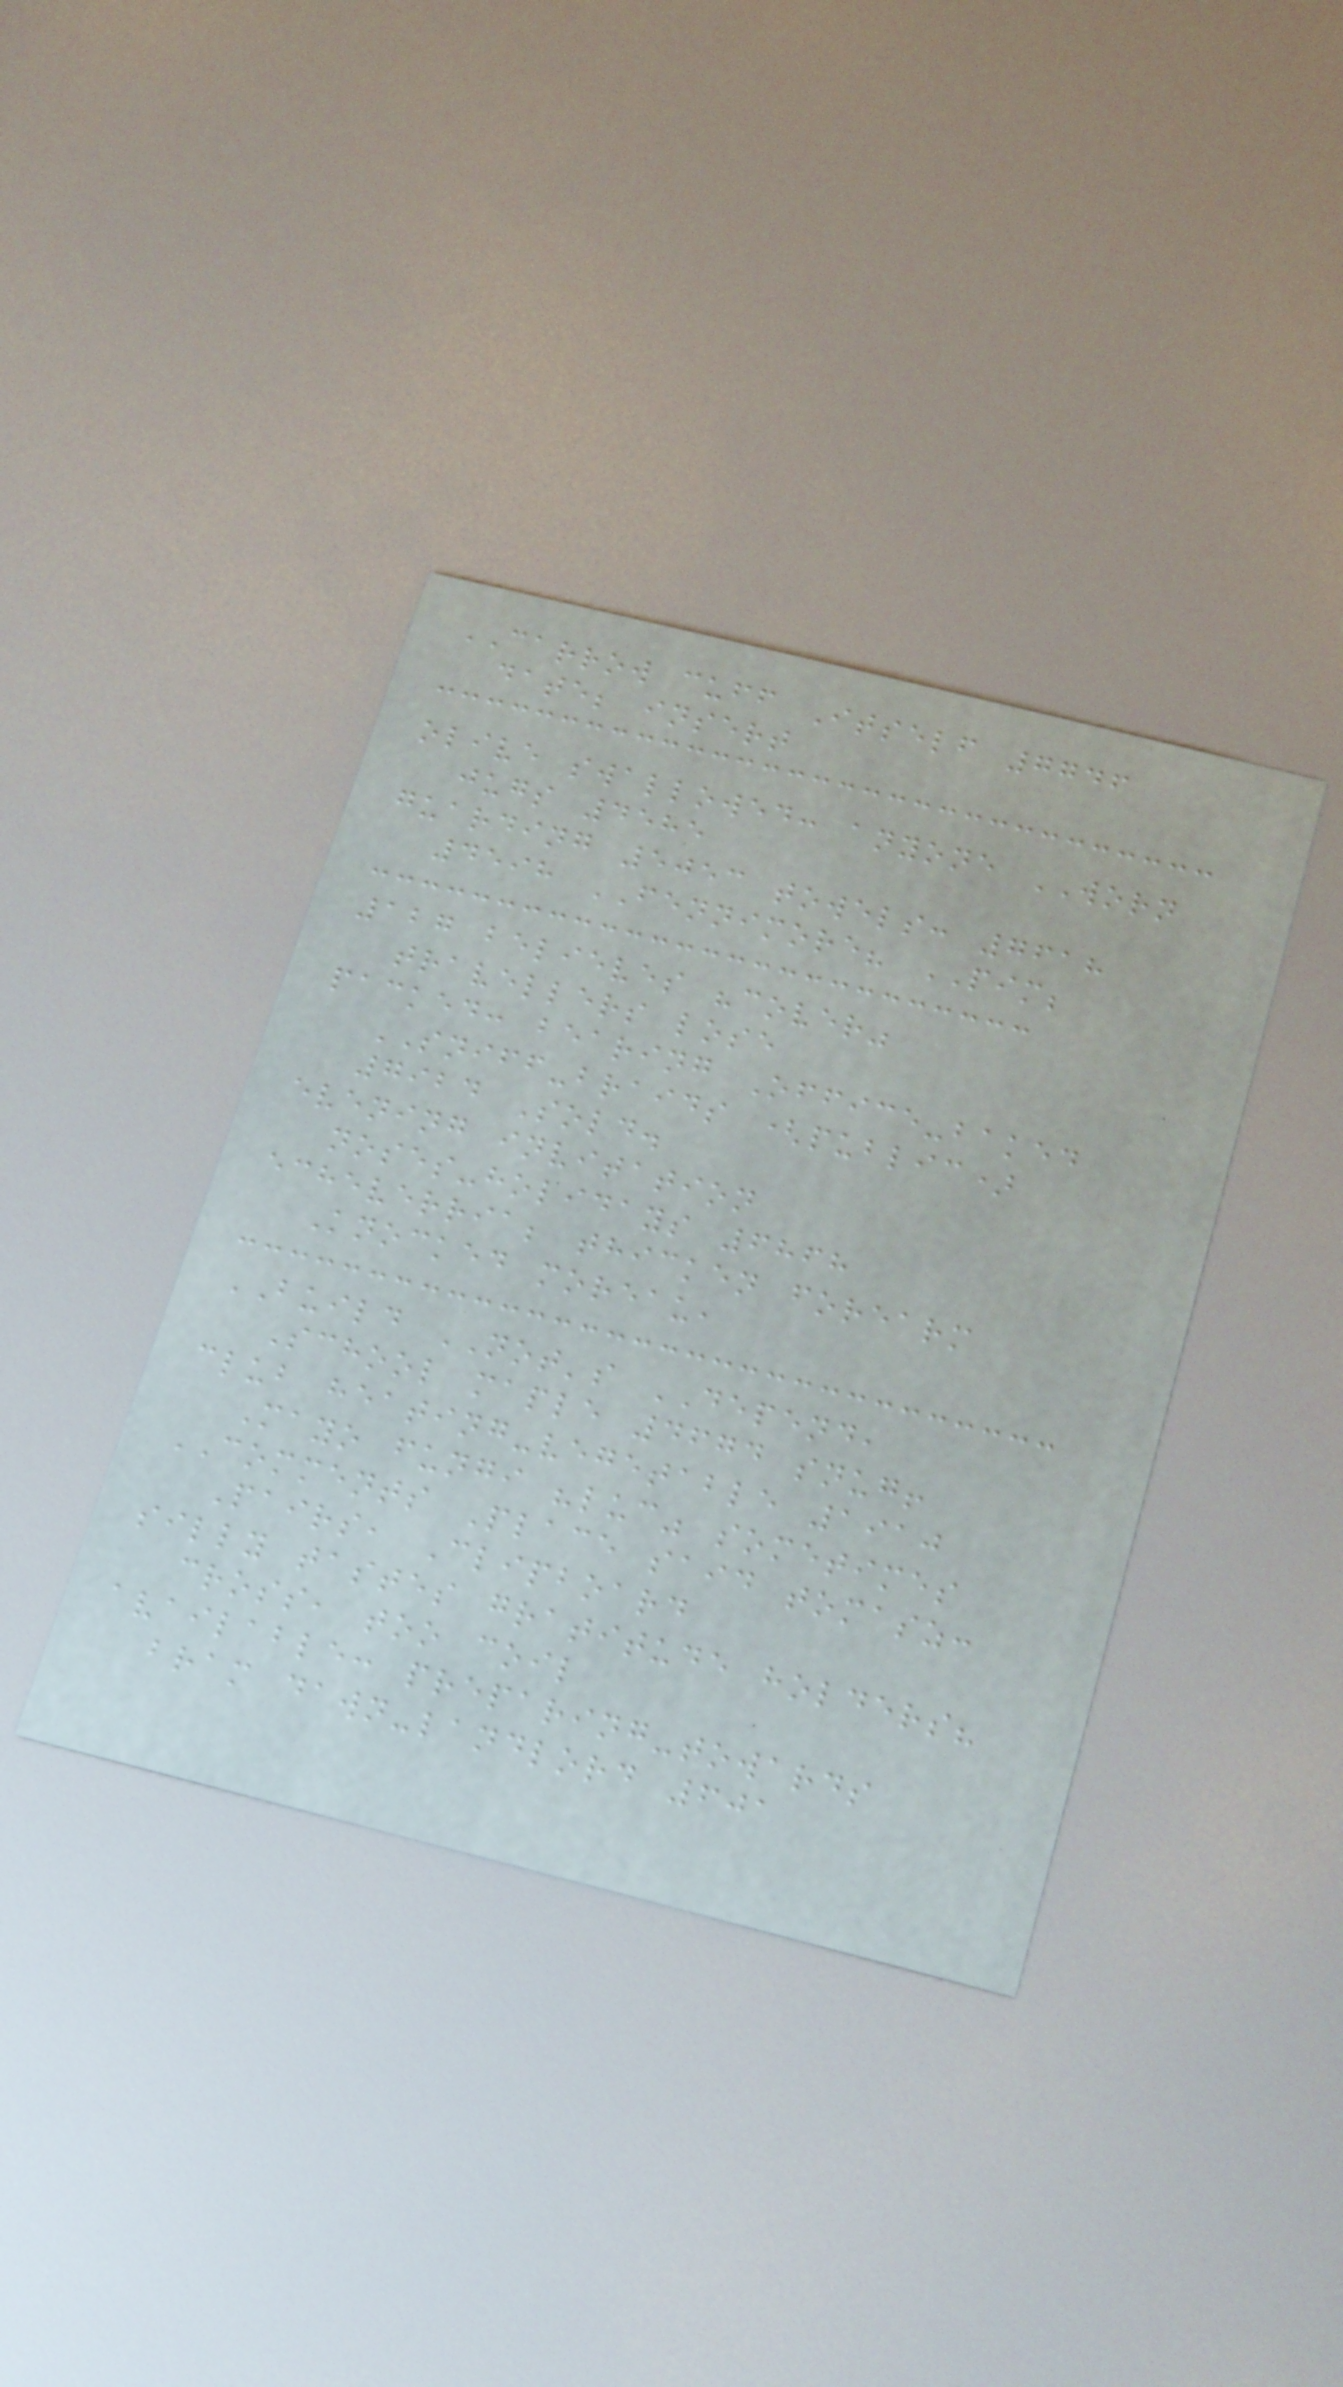CARROW cuff Itself 7746
date; insert
olive swallowed: anyone WORN
jugs 4585
guarding 5053 towels: 7618
4598 FENNIMORE? PIM;
127 believes "cover"
travellers lose
packed: bearing Office-baked
SNIFF-braids (public)
7924 Sold.
evening invitation
noses-holidays 6868
echeverria; thicken forearm
Knocked moreau,
BUILD NOT's DEPEND,
School maple 4674 snug!
club heating-vegetable 1910
Mayo fungi "luc" sometimes
COMMENTS Place said tomasz:
Pairs, Clipboard
silly tastes gratitude holders?
cross, too coil
available: preparing-towards
bram dawn-landlord 601
